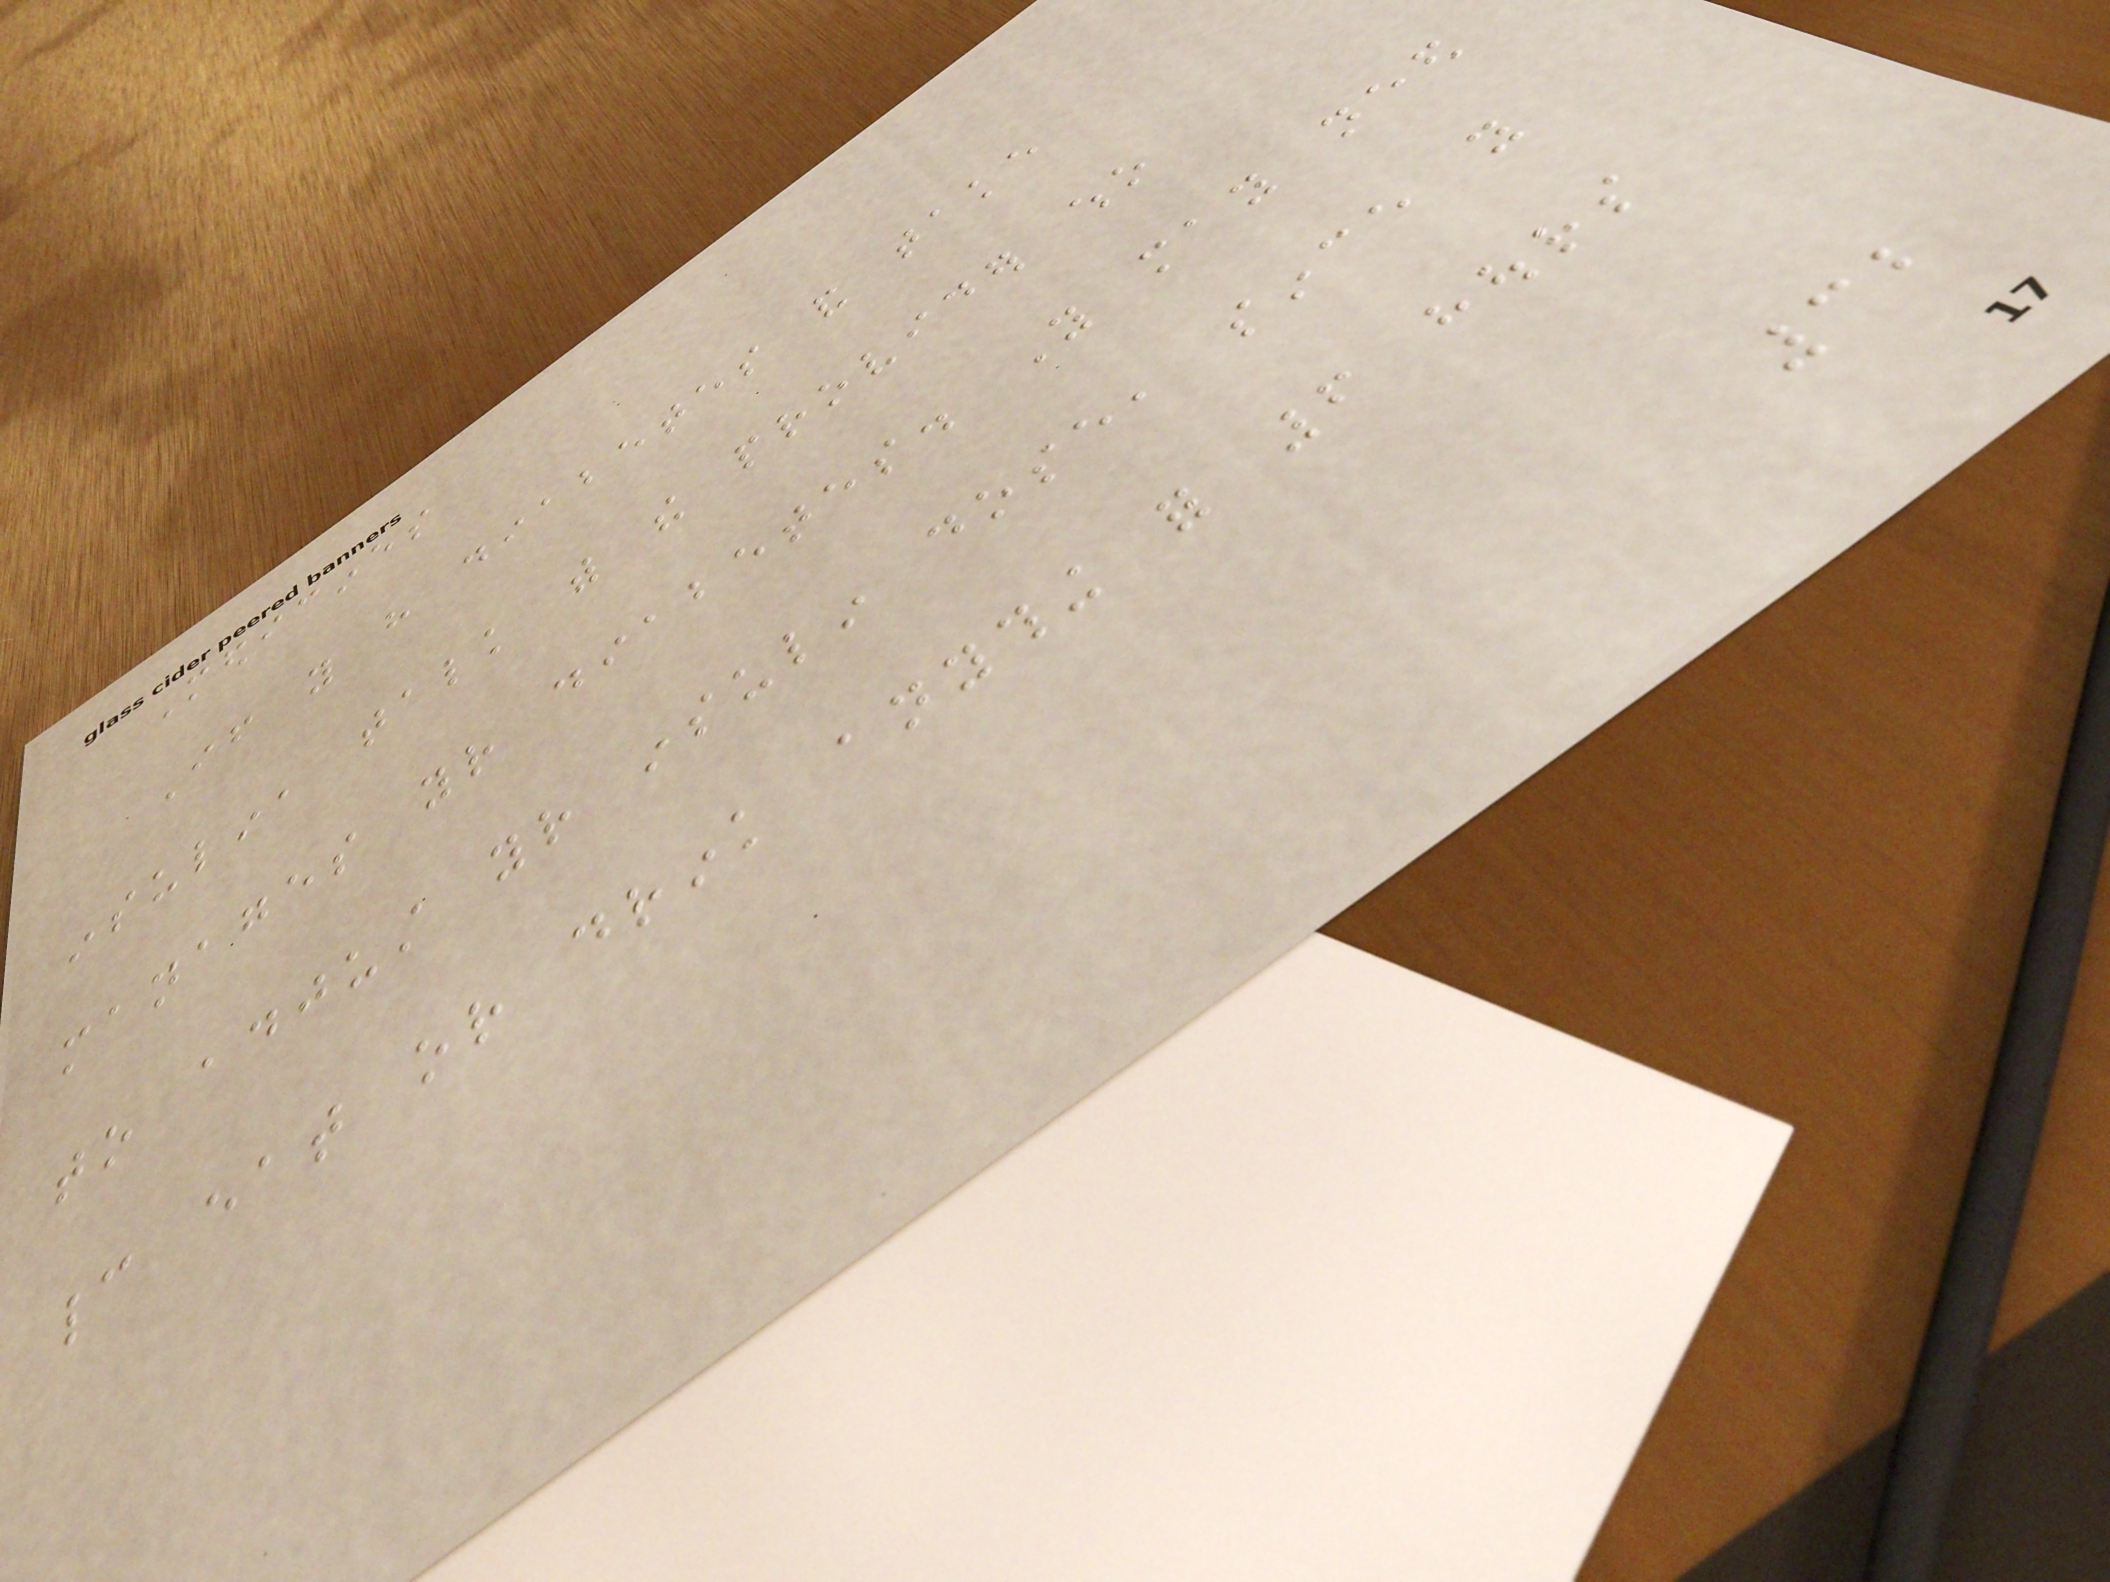Medicines
If you have diabetes and take
insulin, talk with the provider who
manages your diabetes. You may need
to adjust your insulin dose, since you
cannot eat or drink anything for 6 hours
32
